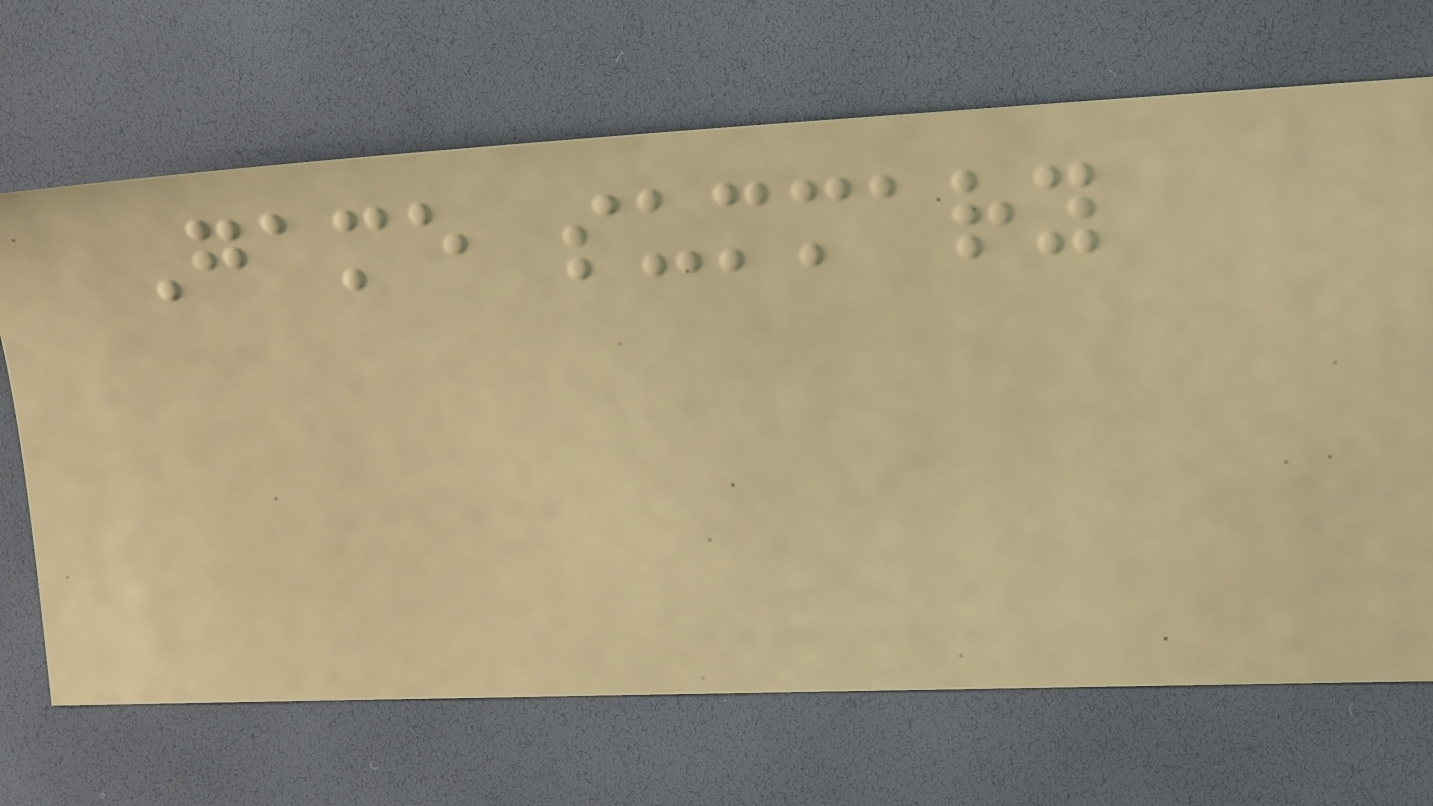Game summary
